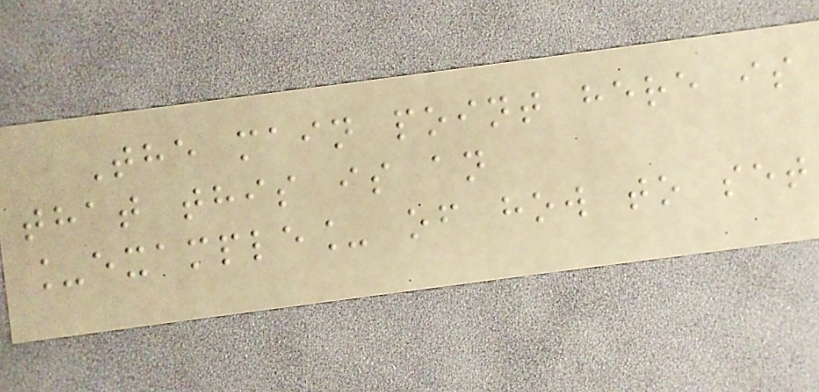The main point here is
that this is an
_example_ of how to set
